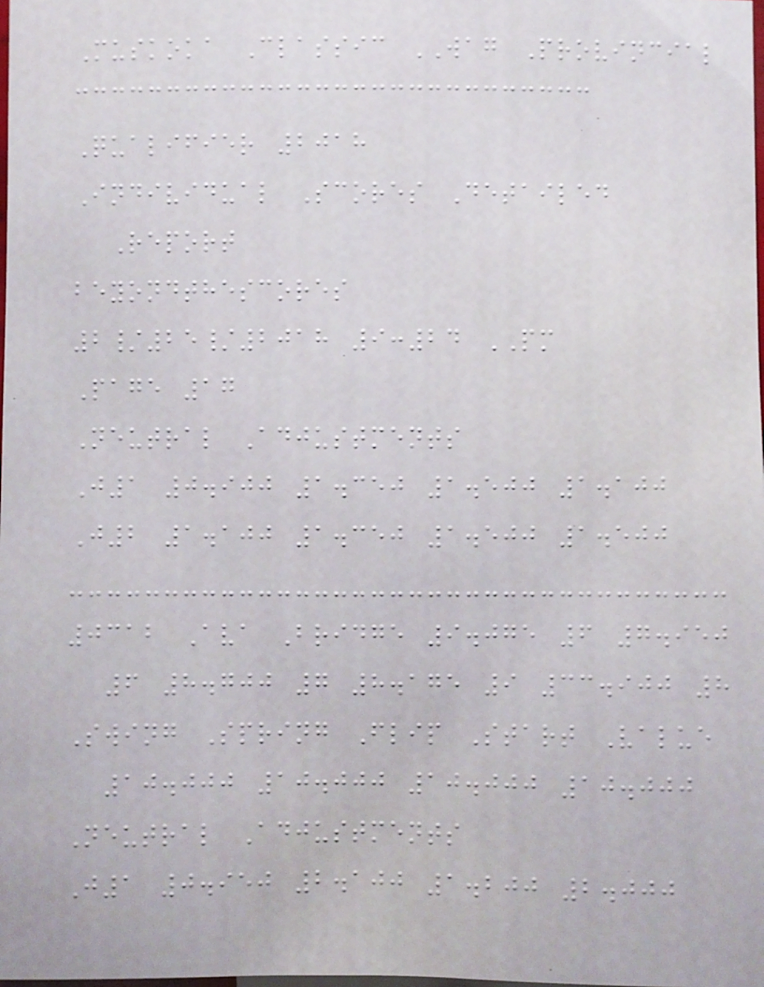Muskoka Classic WAG Provincial
Qualifier 2018
Individual Scores Detailed
Report
beyondthescores
2/25/2018 9:24 PM
Page 17
Neutral Adjustments
J1 0.900 1.350 1.500 1.100
J2 1.100 1.350 1.500 1.500
0312 Ava Bridge 9.075 6 7.950
6 8.700 7 8.175 9 33.900 8
Swing Spring Flip Start Value
10.000 10.000 10.000 10.000
Neutral Adjustments
J1 0.950 2.100 1.200 2.000
